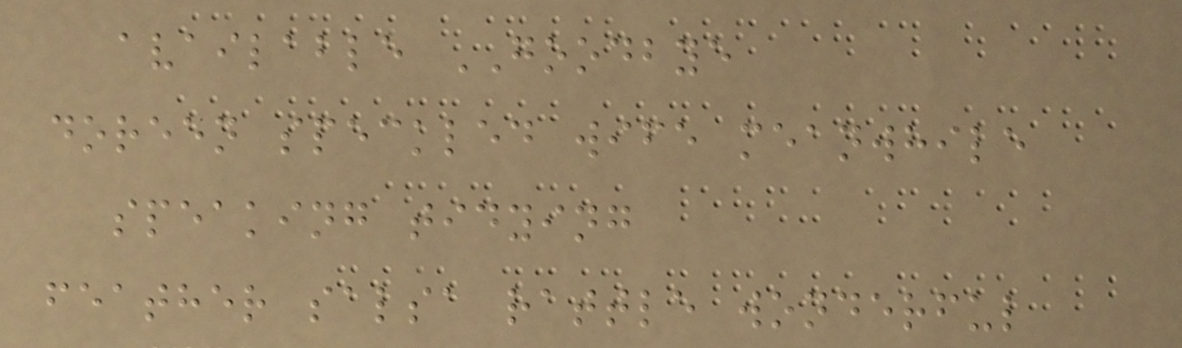available GOODBYE
doreen speckled wife meanwhile
speaking tidying
feather salsa rattle wonderful
